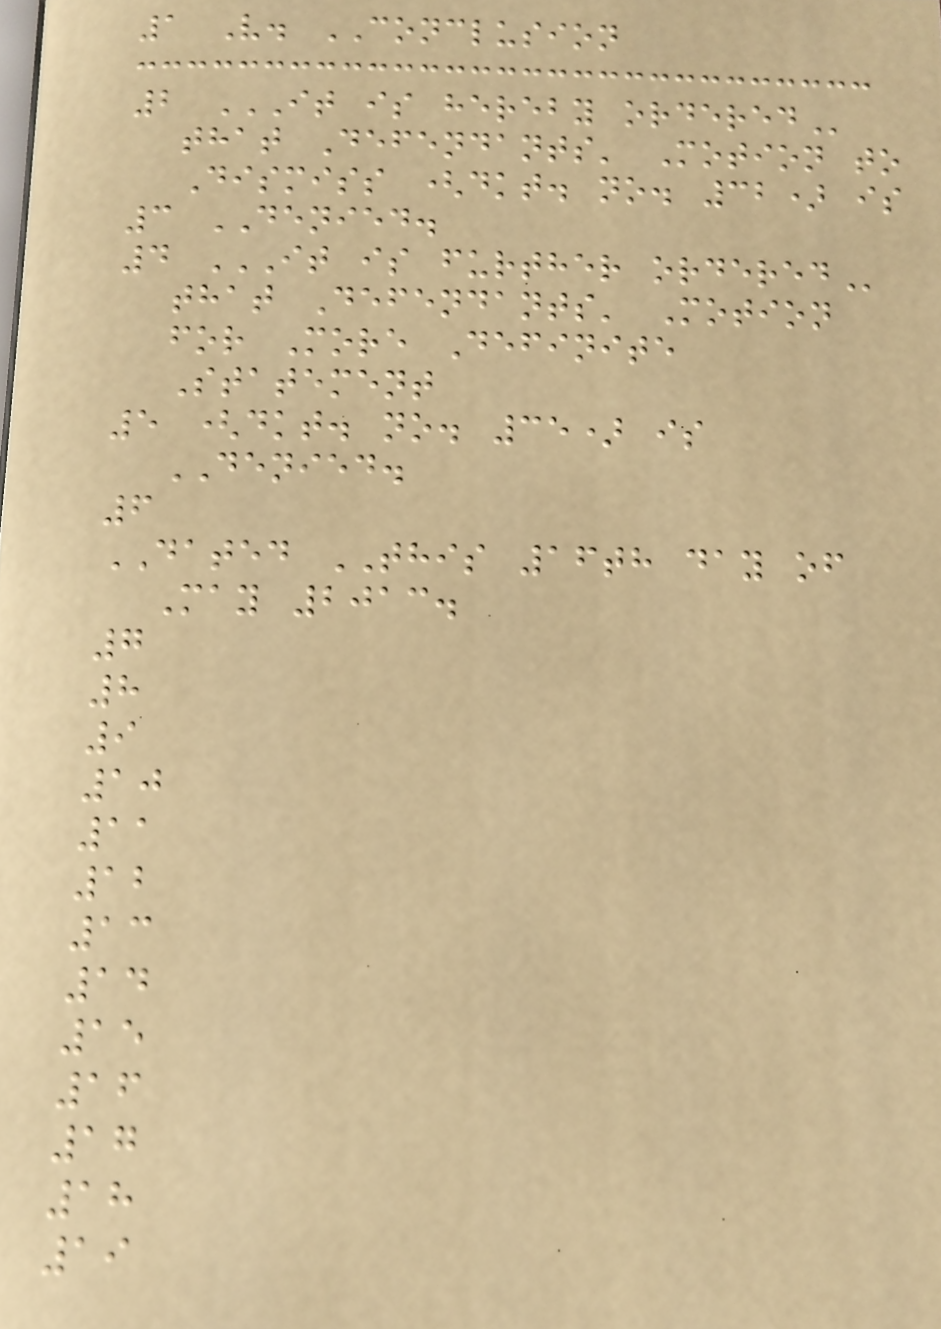1 V. CONCLUSION
2 IT IS HEREBY ORDERED
that Defendants' Motion to
Dismiss (dkt. no. 32) is
3 DENIED.
4 IT IS FURTHER ORDERED
that Defendants' Motion
for More Definite
Statement
5 (dkt. no. 35) is
DENIED.
6
DATED THIS 16th day of
May 2013.
7
8
9
10
11
12
13
14
15
16
17
18
19
